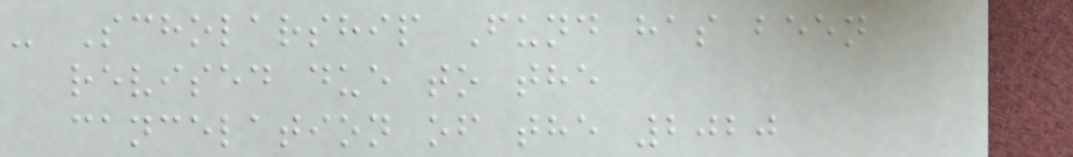- Scholarship Fund has been
revised due to the
cancelation of the 2020
